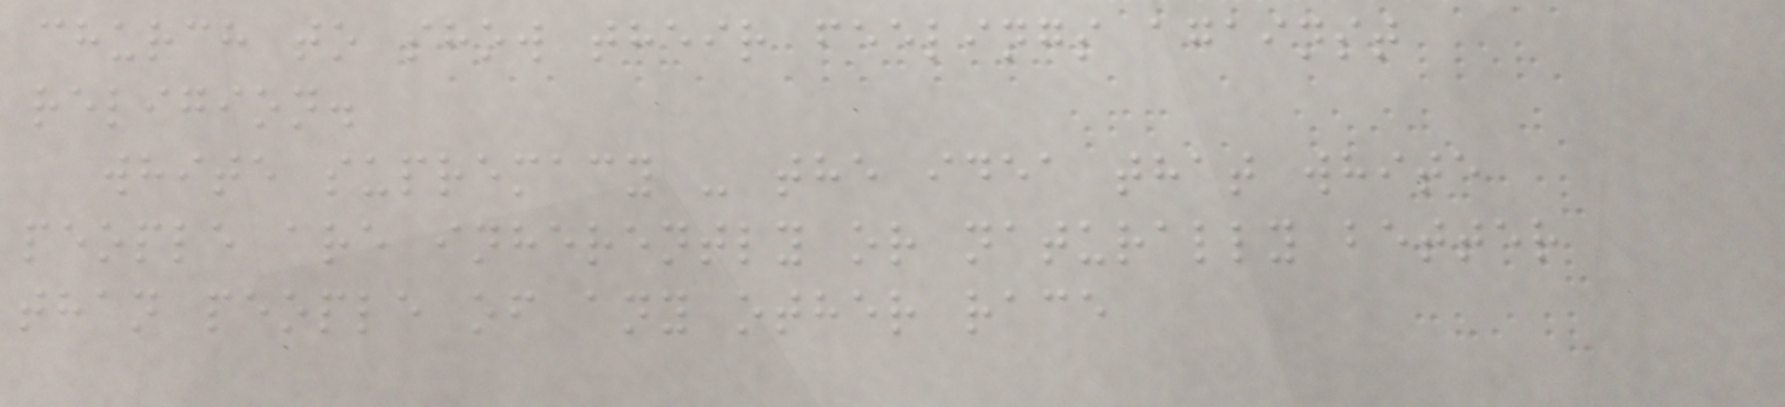church to show their feelings against
religion.
white supremacy - the idea that white
people are inherently or naturally better
than people of any other race
